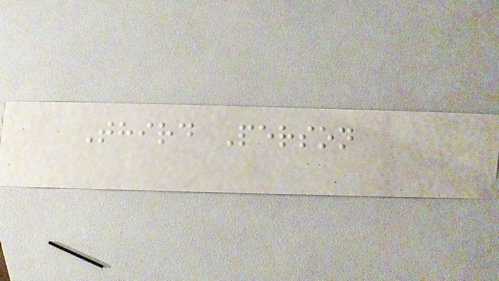Third Person
